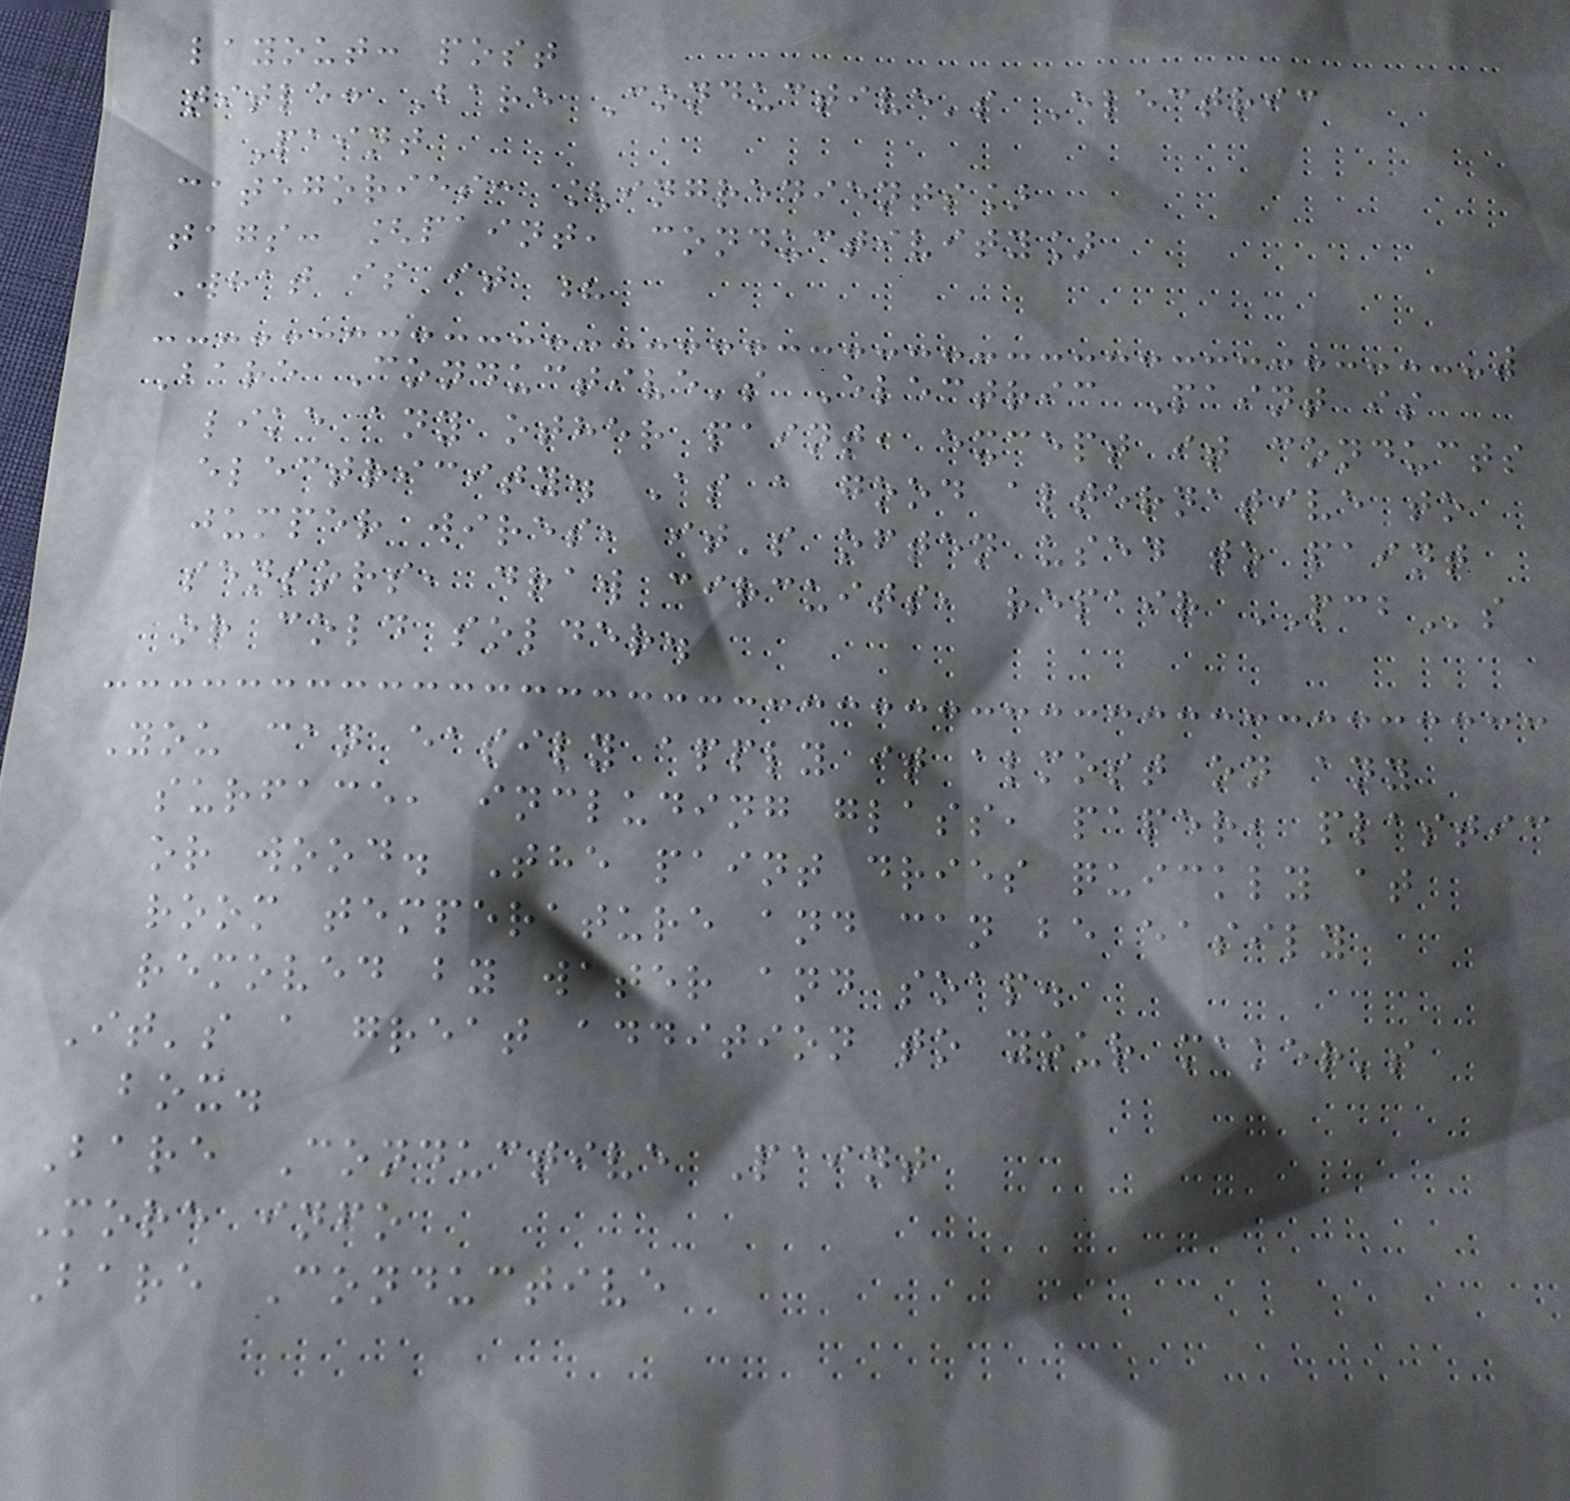layout: post
title: Bare Conductive's Electric
Paint
categories: [ingredients]
tags: [paint, conductivity]
What is it ?
Bare Conductive's Electric Paint is
like any other paint, except it conducts
electricity. As a good alternative to
jumper wires, it's often used to paint
sensors, draw circuits, repair PCBs
or cold solder.
You can easily apply it almost on any
surface, including glass, paper, plastic
or wood. The paint dries quickly at
room temperature and can be easily
removed by water and soap.
It's a great addition to your maker's
box.
Bare Conductive Paint
More info
Bare Conductive
